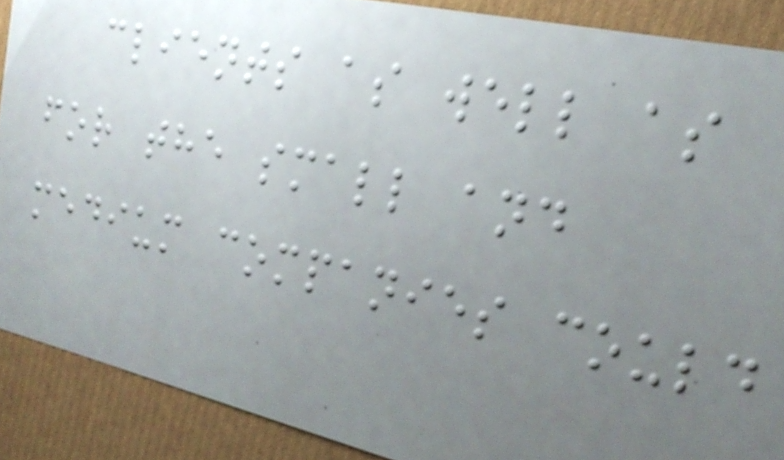clients as well as
for the small and
medium companies could
